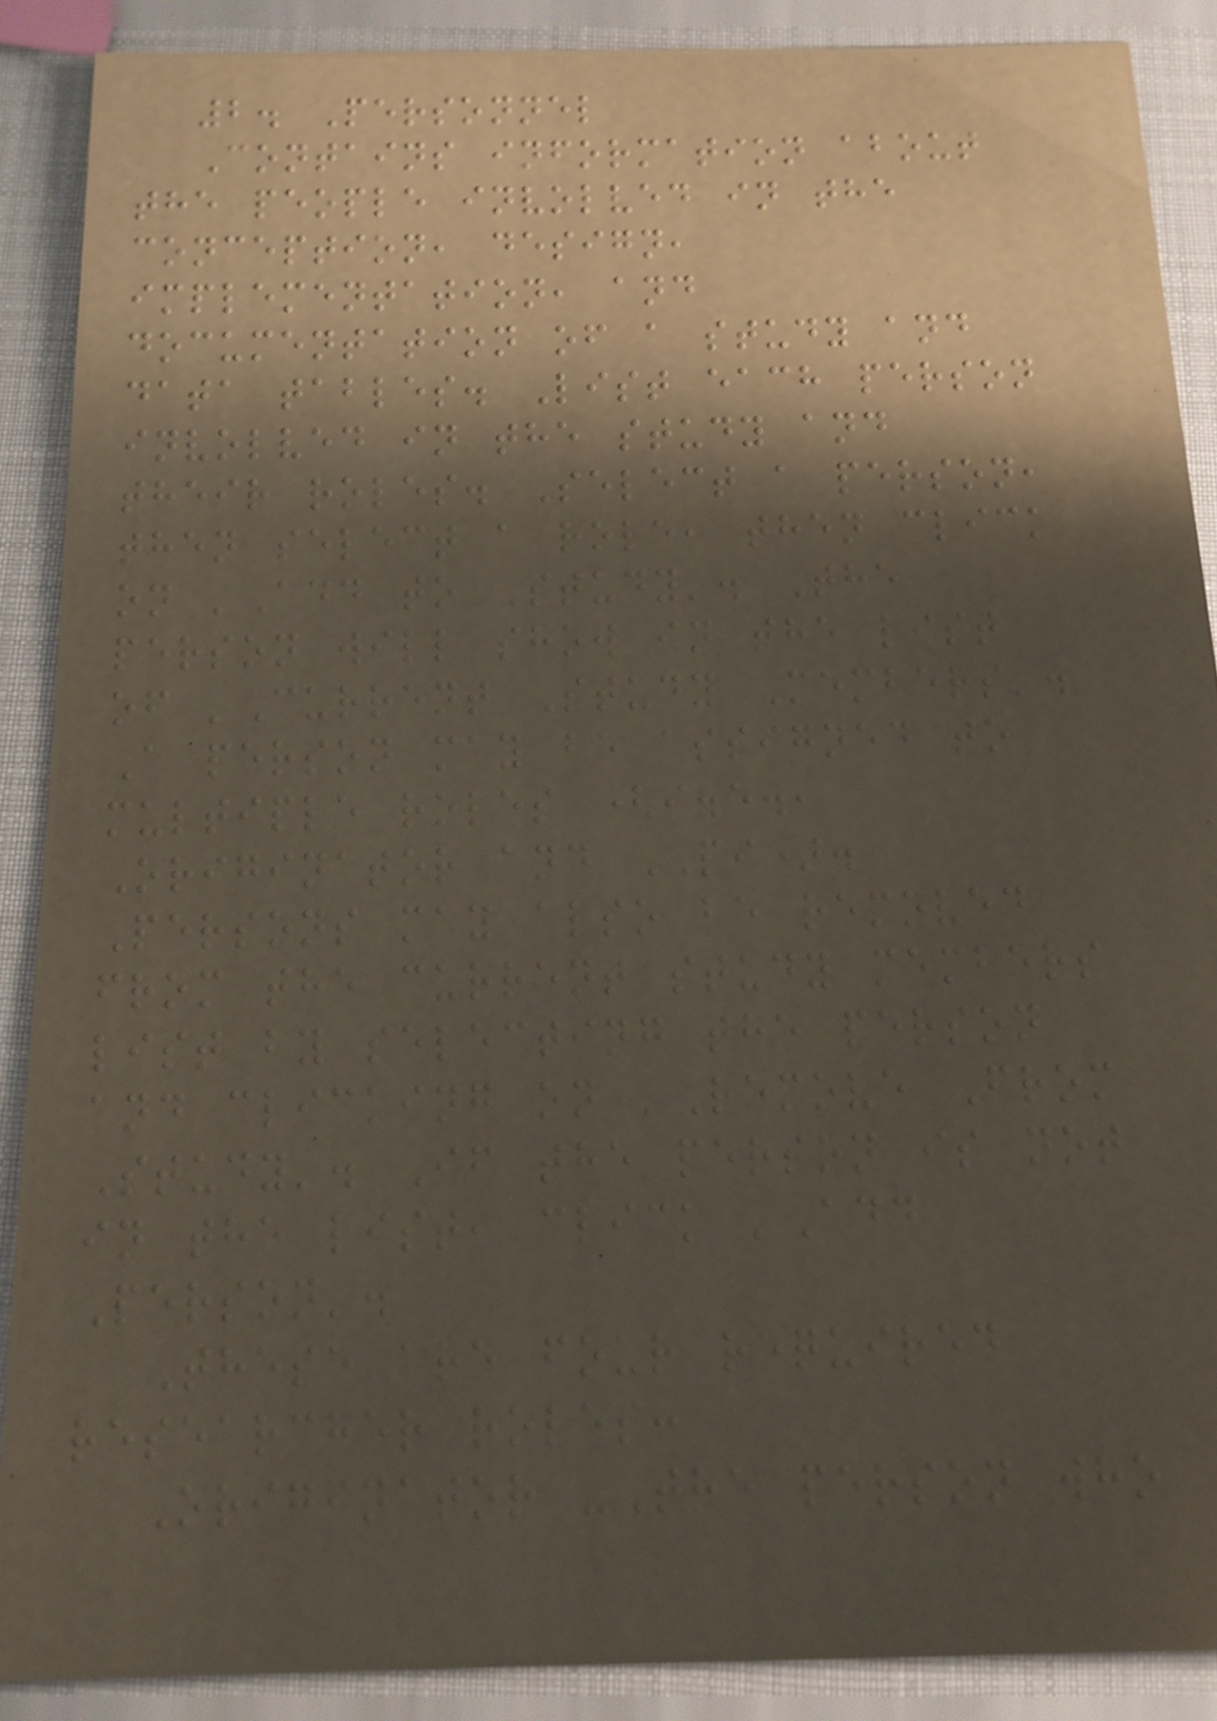2. Personnel
Contains information about
the people involved in the
conception, design,
implementation, and
documentation of a study and
data tables. List each person
involved in the study and
their roles. Select a person,
then select a role, then click
on 'Add to Study'. The
person will show in the list
of 'Current Study Members'.
A person may be assigned to
multiple roles (i.e.,
Originator and PI).
Persons may also be removed
from the current study members
list by selecting the person
and clicking on 'Remove From
Study'. If the person is not
in the list, click 'Add
Person'.
These are four required
researcher roles:
Originator -The person who
